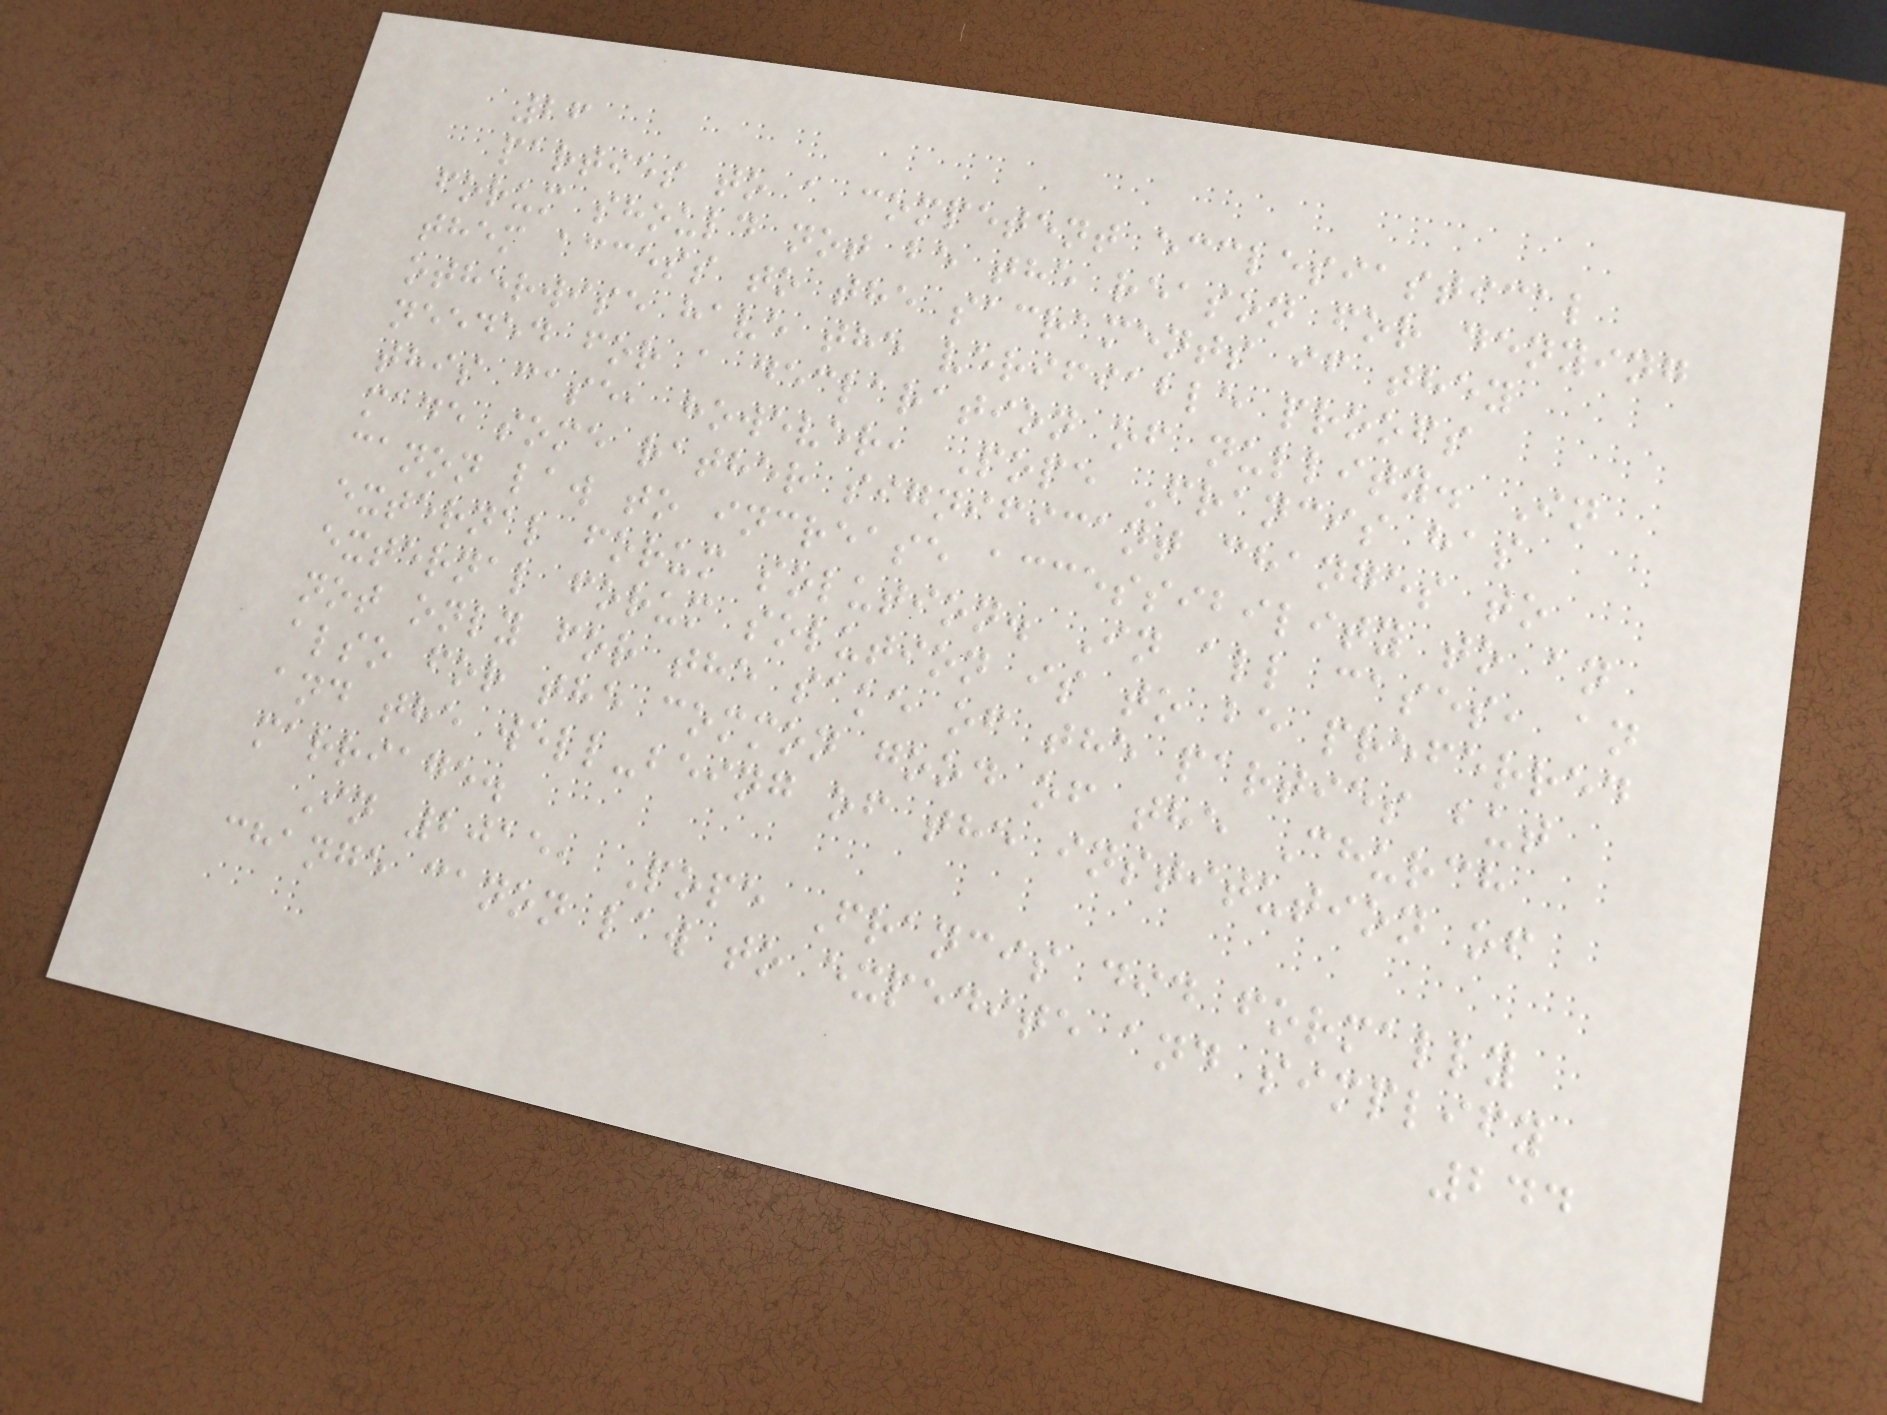26
parties to a competent ecclesiastical
forum should not be the reason for denying
them access to the sacraments if they
otherwise have the verifiable proofs
needed for a declaration of nullity. In
this case, however, Pope Francis has
made some rather significant changes to
canon law to increase accessibility to an
external forum solution. In all cases, an
external forum solution is to be preferred
not only for the sake of the parties but
also for the common good of the Church
and the well-being of the institution of
marriage.
In 2015, Pope Francis did formally
change canon law to expedite and simplify
244
